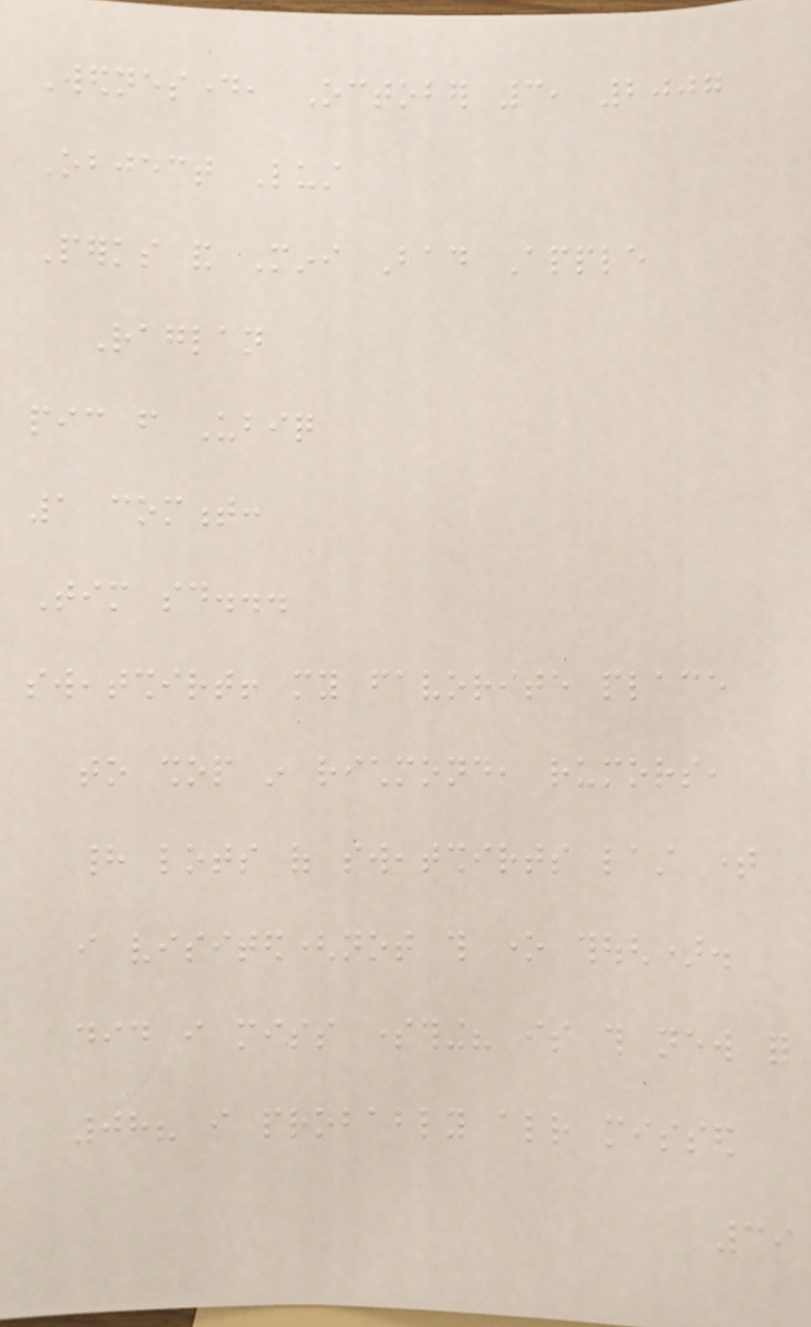Wednesday, October 3, 2007
Object Lust
Perks and Mini Bad Apple
Raglan
pic from Ubiq
1 comment:
Tim said...
sweatshirt! my favorite place
to shop in richmond, rumors,
had lots of sweatshirts last time
i visited(not this one though).
did i miss something? is this new for
08? i probably already missed
39
